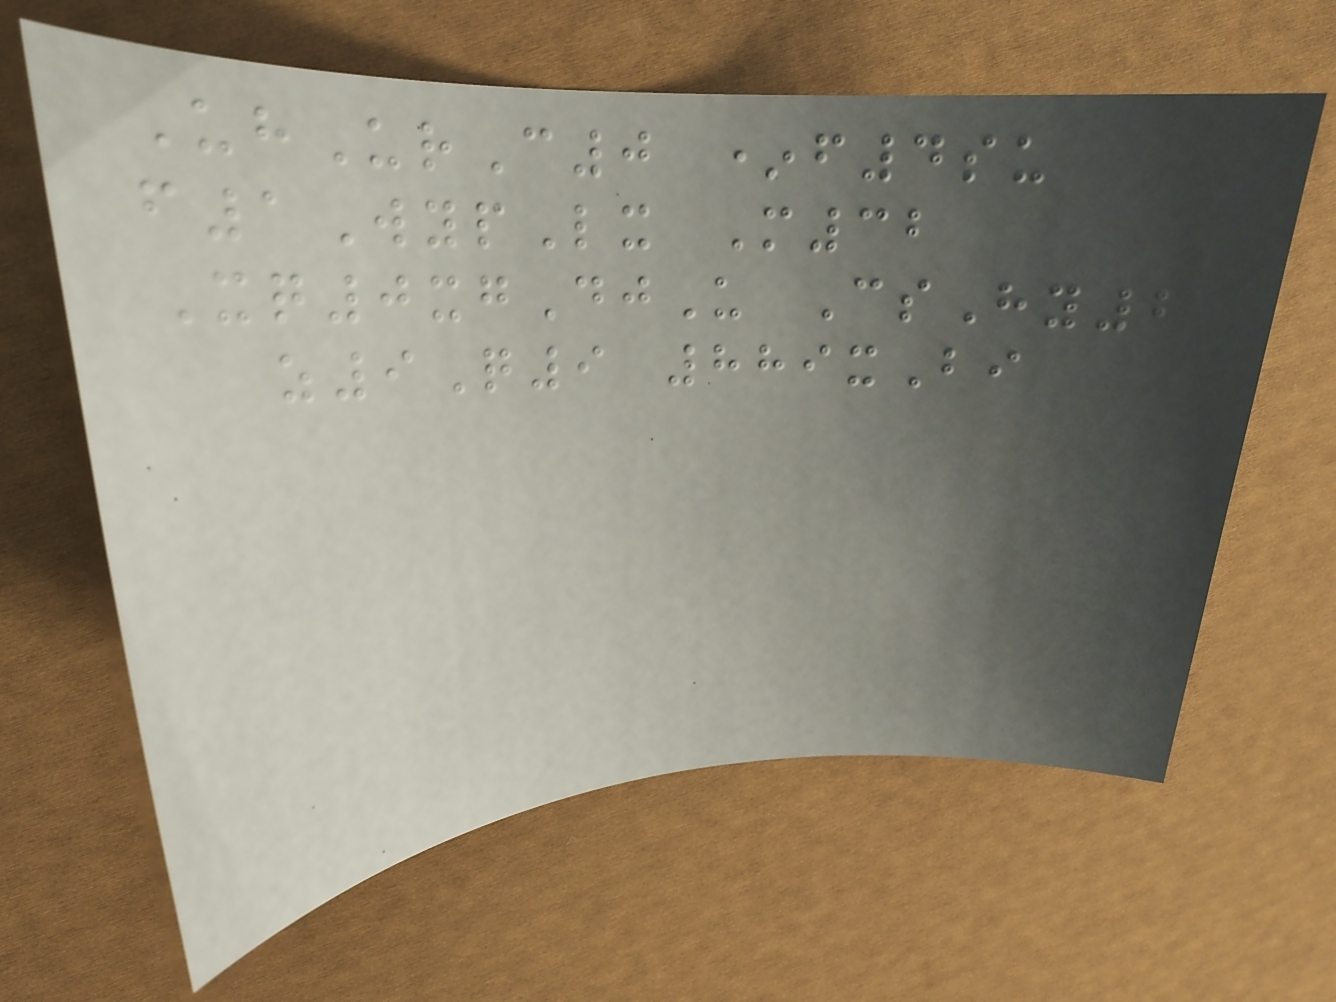UhUrC0 *f4su
f1WypLx M32
Xq0xgDjU CsHy2
z9Q9 889xBi
